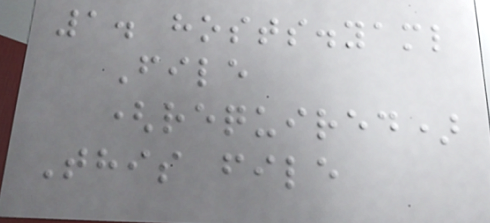1. hosts.yaml
File
(required)
This file
